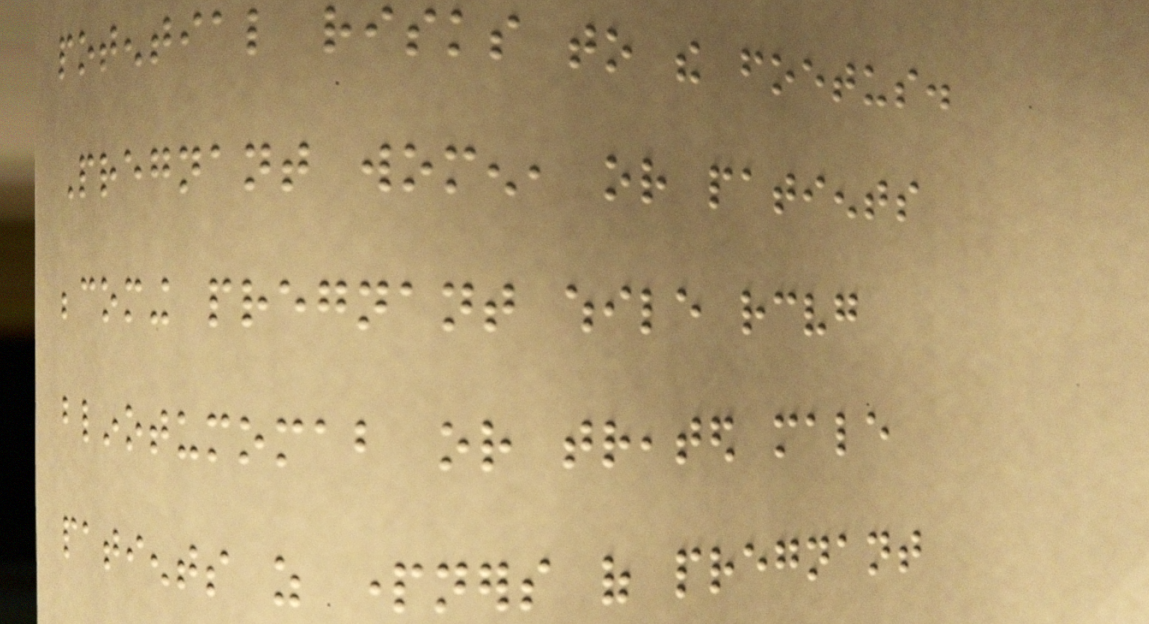potential risks to the foetus.
Pregnant women, or patients
becoming pregnant while receiving
blinotumomab or treated male
patients as partners of pregnant
